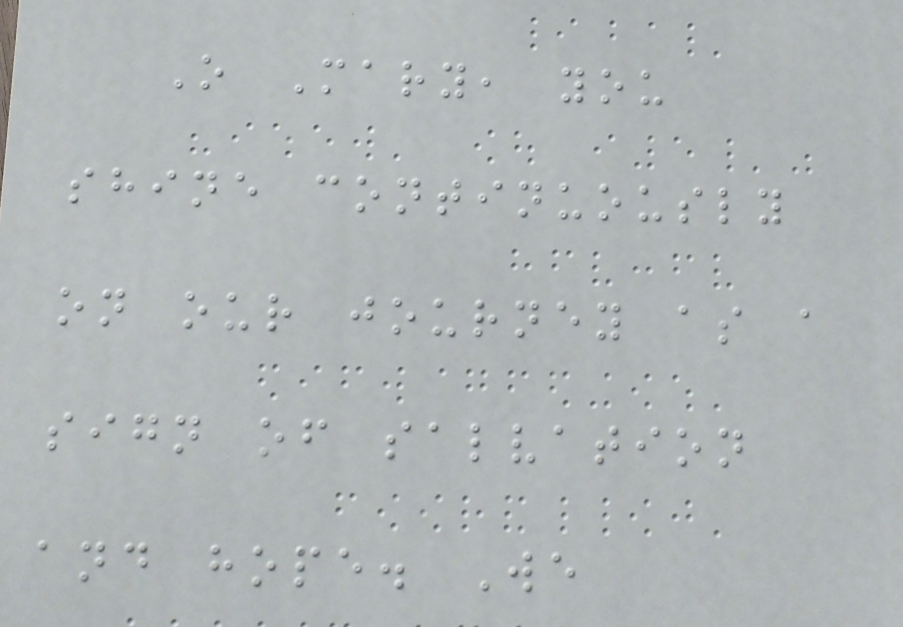O Mary, you
shine continuously
on our journey as a
sign of salvation
and hope. We
